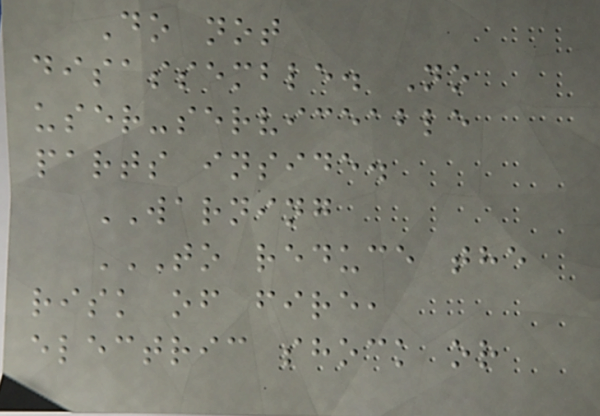Do not
disassemble. No
user-serviceable
parts inside.
WARNING
TO REDUCE THE
RISK OF FIRE,
ELECTRIC SHOCK OR
